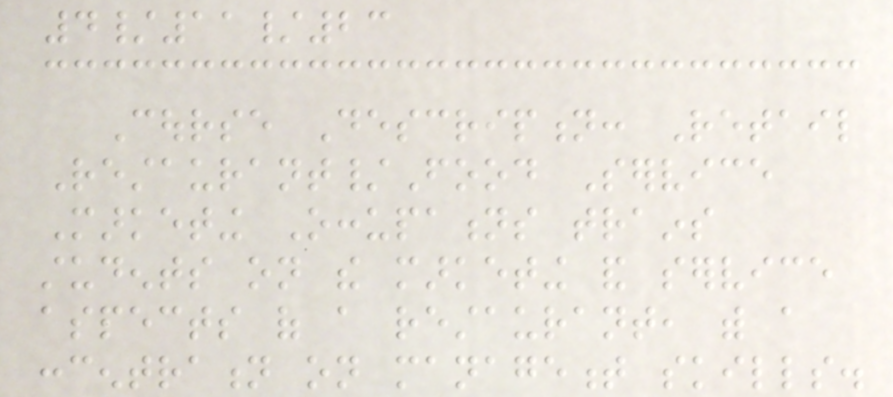4/11/23
Course Description: Retail
Restaurant/Food Service
Marketing Occupations trains
students on the marketing and service
aspects of a restaurant, with a
concentration on management skills.
